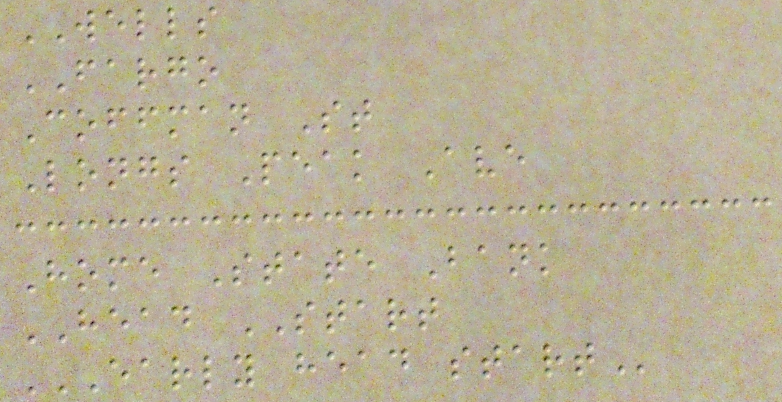WELLS
FARGO
Coffman St
Longs Peak Ave
Home State Bank
HEAD START
EARLY HEAD START
